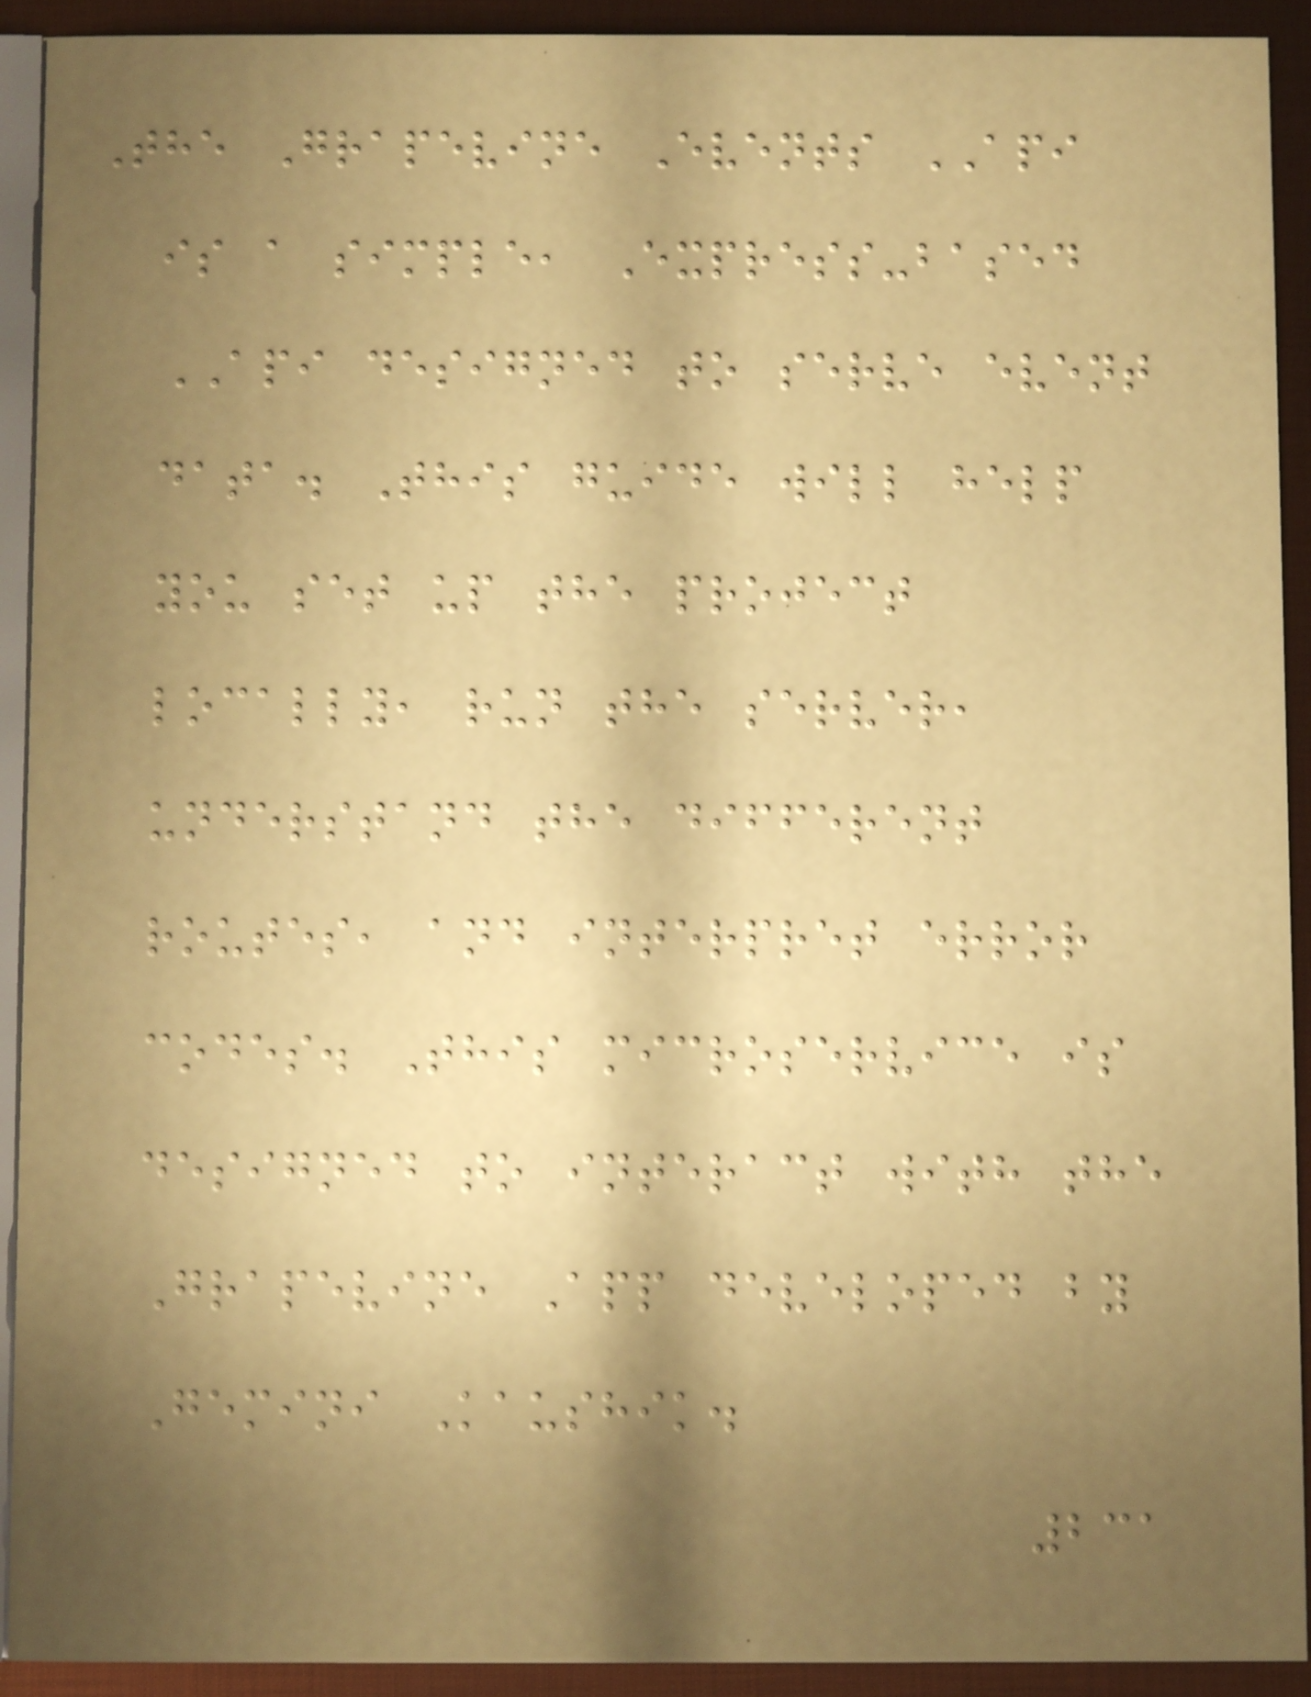The Grapevine Events API
is a simple, Express-based
API designed to serve event
data. This guide will help
you set up the project
locally, run the server,
understand the different
routes, and interpret error
codes. This microservice is
designed to interact with the
Grapevine App developed by
Gemini Kaushik.
231
